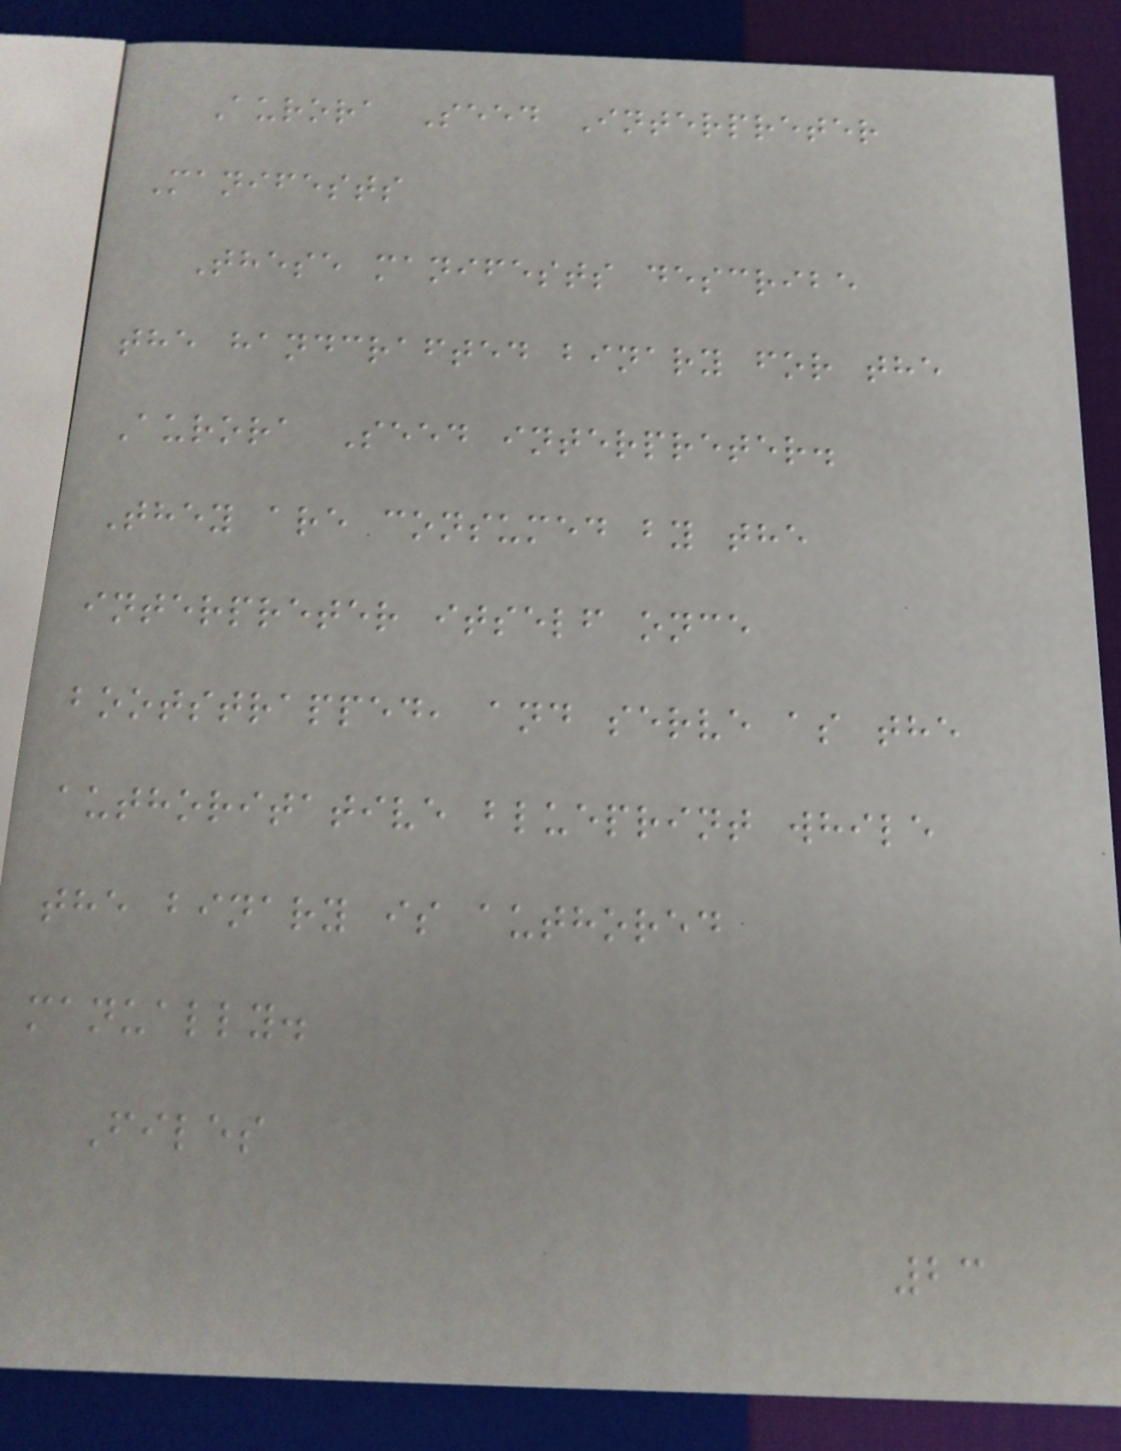Aurora Seed Interpreter
Manifests
These manifests describe
the handcrafted binary for the
Aurora Seed interpreter.
They are consumed by the
interpreter itself once
bootstrapped, and serve as the
authoritative blueprint while
the binary is authored
manually.
Files
23
